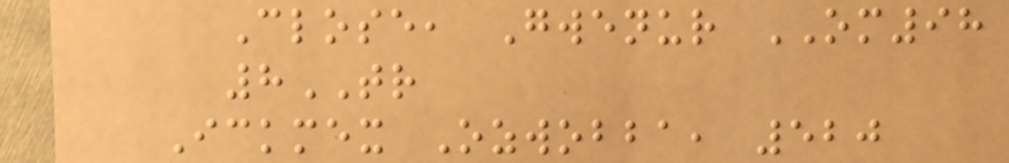Close, Gwenur OM98
8TR
Ickmex Ozwobba, 520
